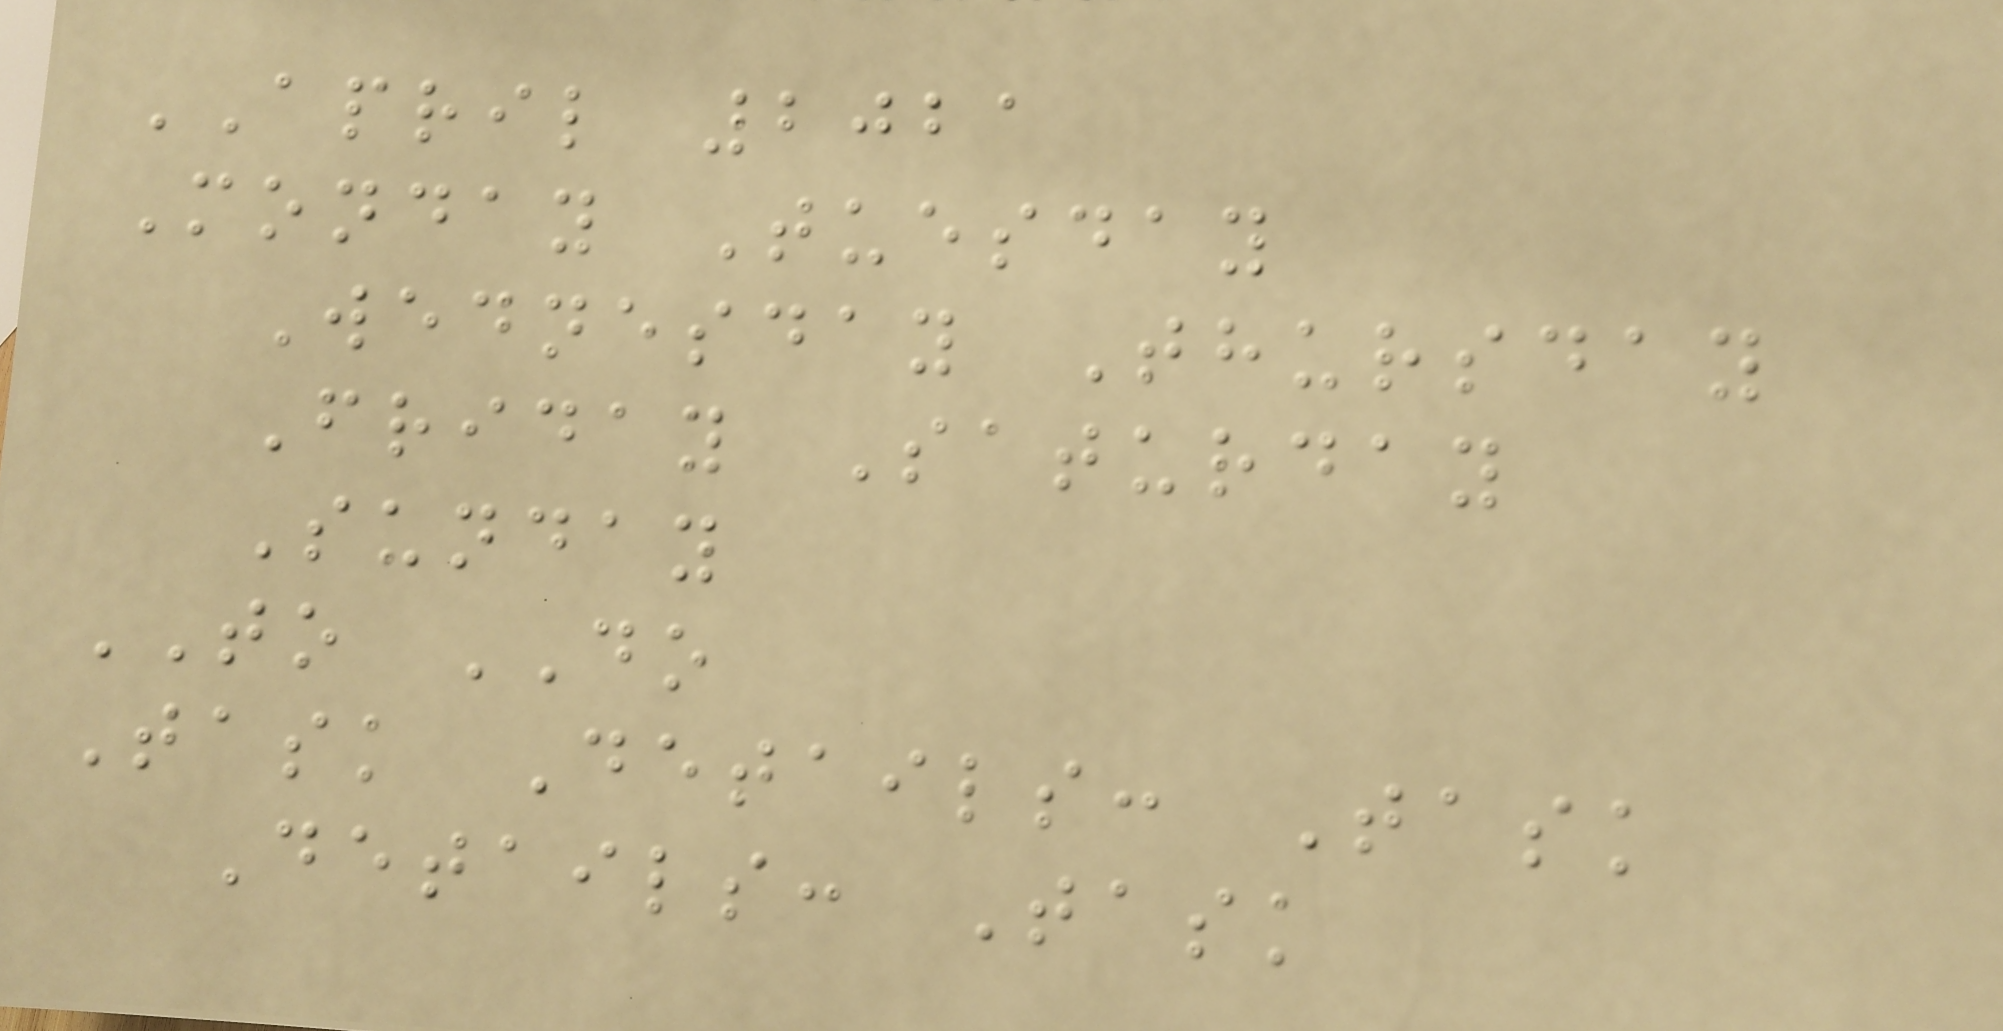APRIL 2021
Monday Tuesday
Wednesday Thursday
Friday Saturday
Sunday
TO DO
Task Details: Task
Details: Task
